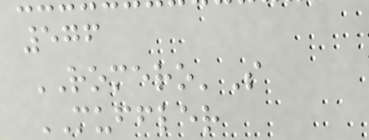576
ROMERO'S
MUFFLER
